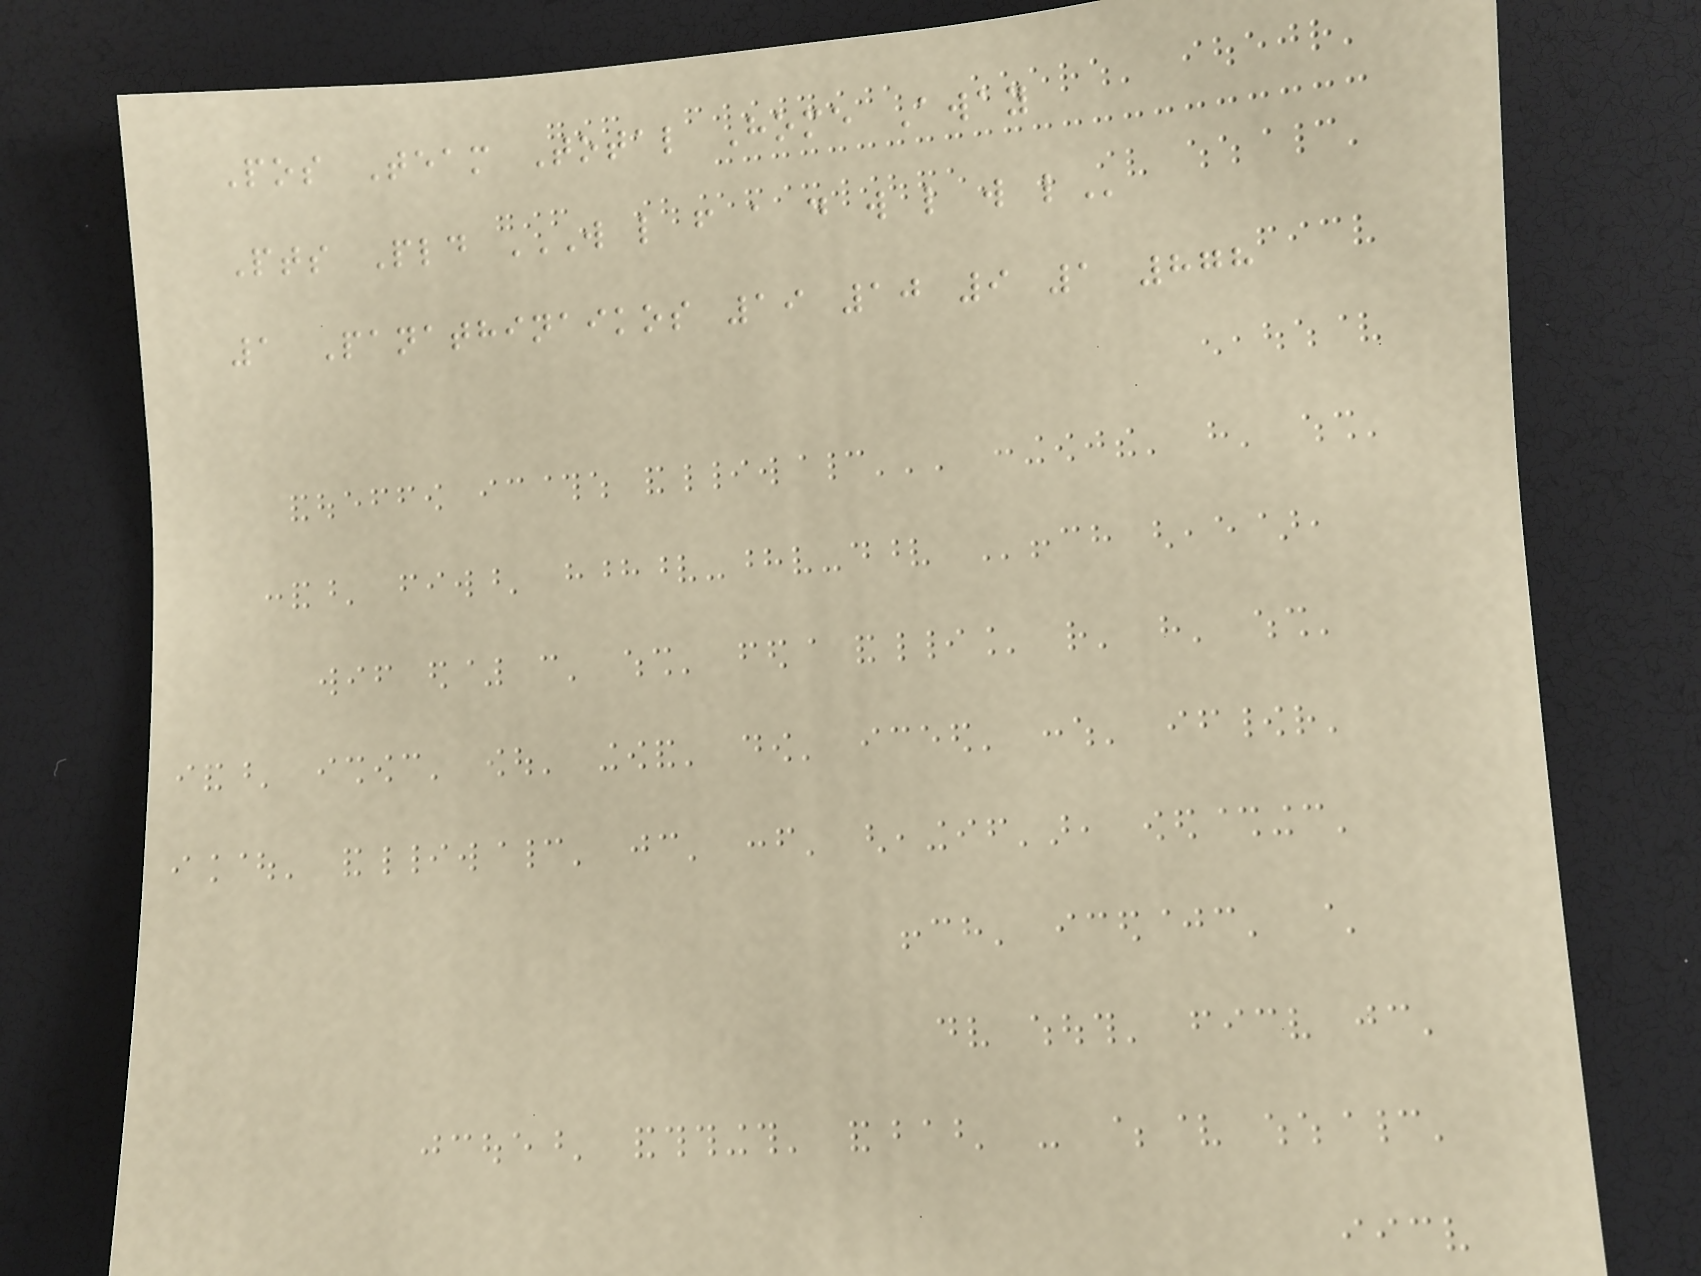Pos Team Total Home Away
Pts Pld W L F A D W L W L
1 Panathinaikos 19 10 9 1 878
